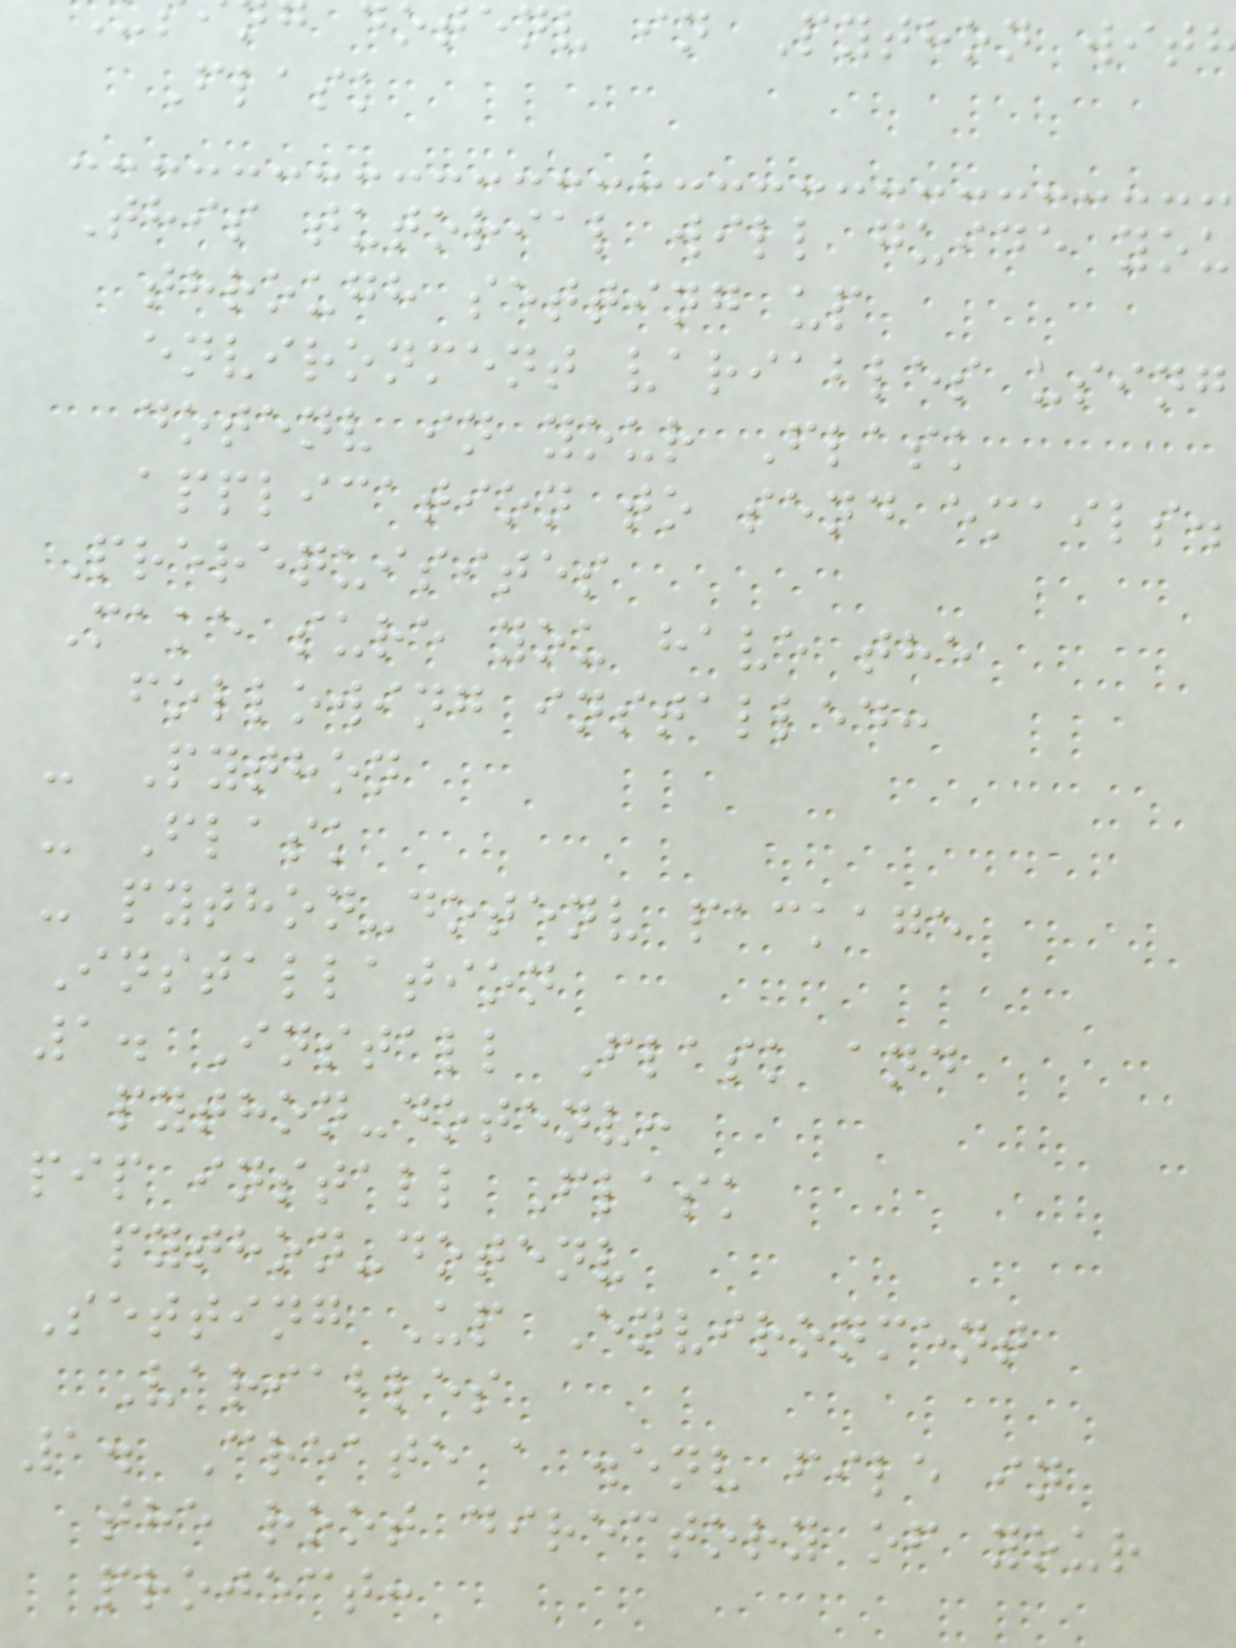tenv in Python wit
Flask
This tutorial will guide you
through setting up
environment variables using
dotenv in your Flask
application to send emails.
Prerequisites
Make sure you have the
following installed:
- Python
- Flask
- python-dotenv package
Installation
1. Install Flask and
python-dotenv:
pip install Flask
python-dotenv
Setting Up Environment
Variables
1. Create a .env file in
the root directory of your
project:
